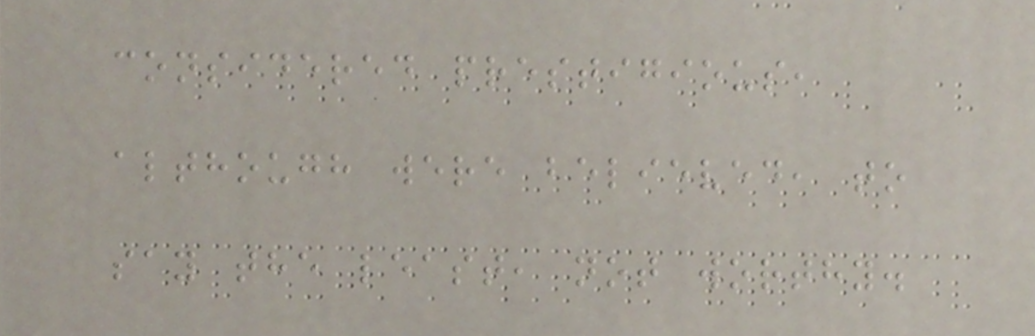considered prestigious,
although were believed, to
say the least, not worthy.
